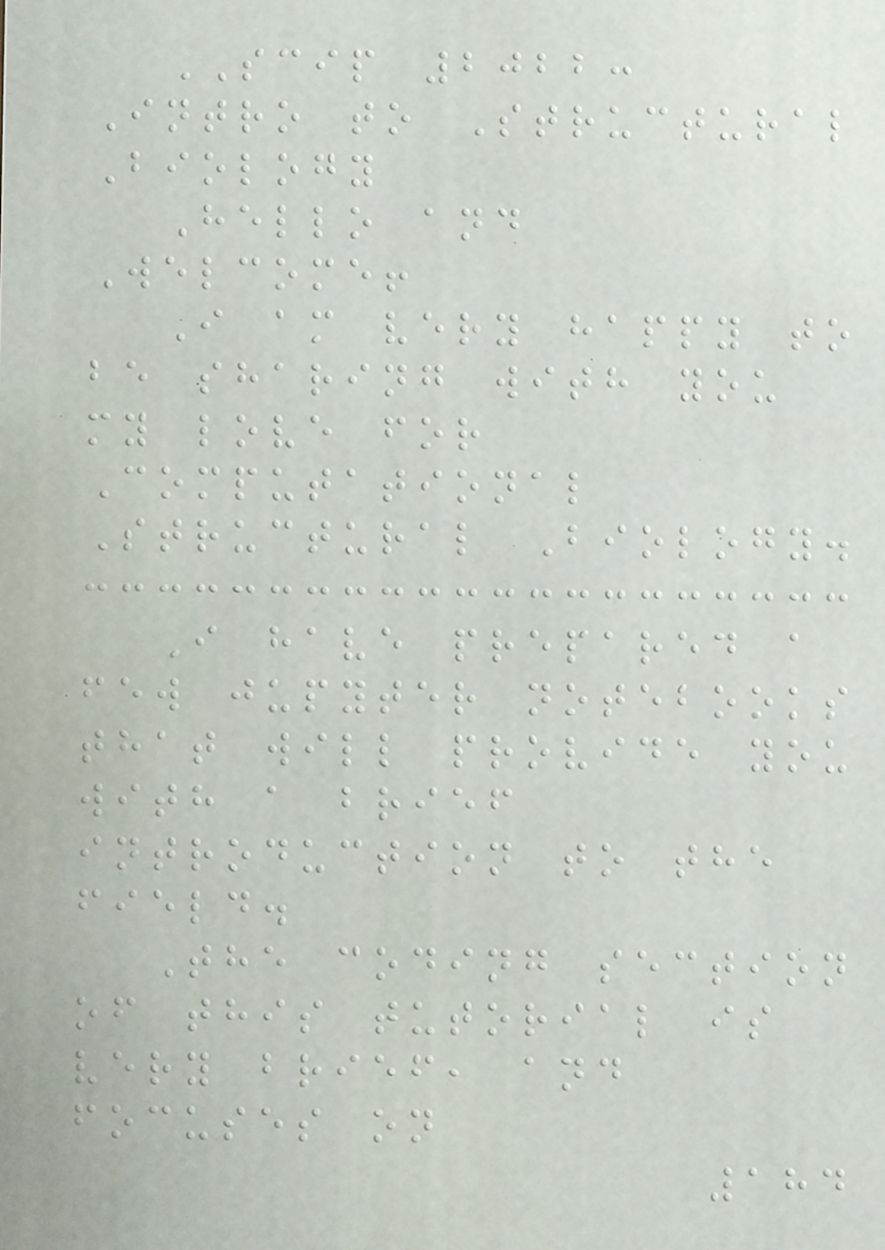SCIP 2022:
Intro to Structural
Biology
Hello and
Welcome!
I am very happy to
be sharing with you
my love for
Computational
Structural Biology.
I have prepared a
few jupyter notebooks
that will provide you
with a brief
introduction to the
field.
The coding section
of this tutorial is
very brief, and
focuses on
184
